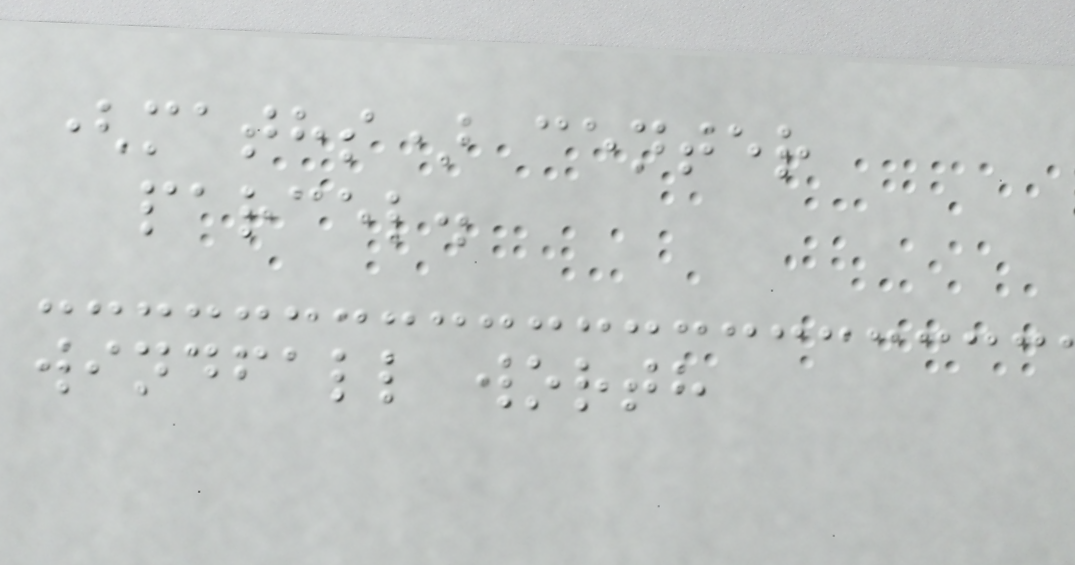(maths) center
parcel.
windfall worth
